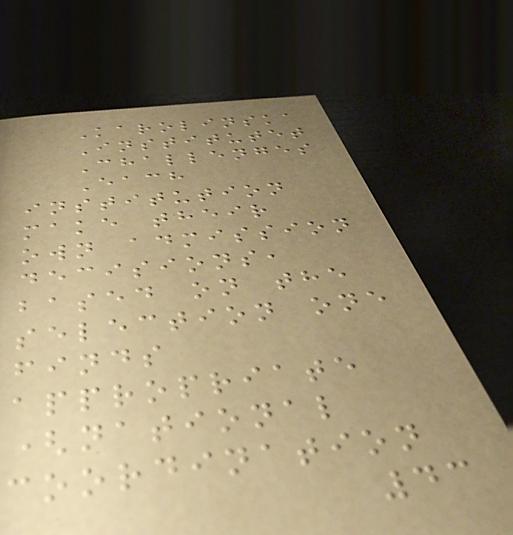Karolinska
Institutet
Challenges
Each
institution
make their
own admission
decisions,
based on the
selection one
finds
appropriate
(national
coordination
43
